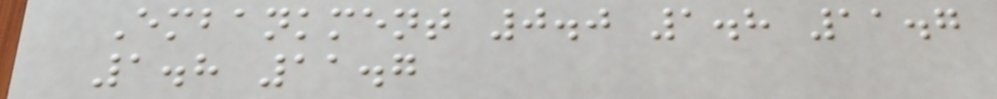Embankment 0.0 1.8 11.7
1.8 11.7
